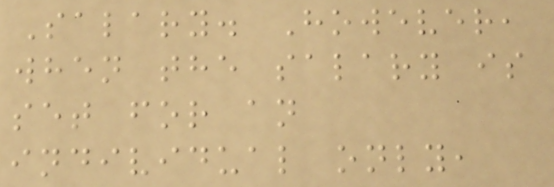Salary. However,
when the salary is
set for an
individual only,
